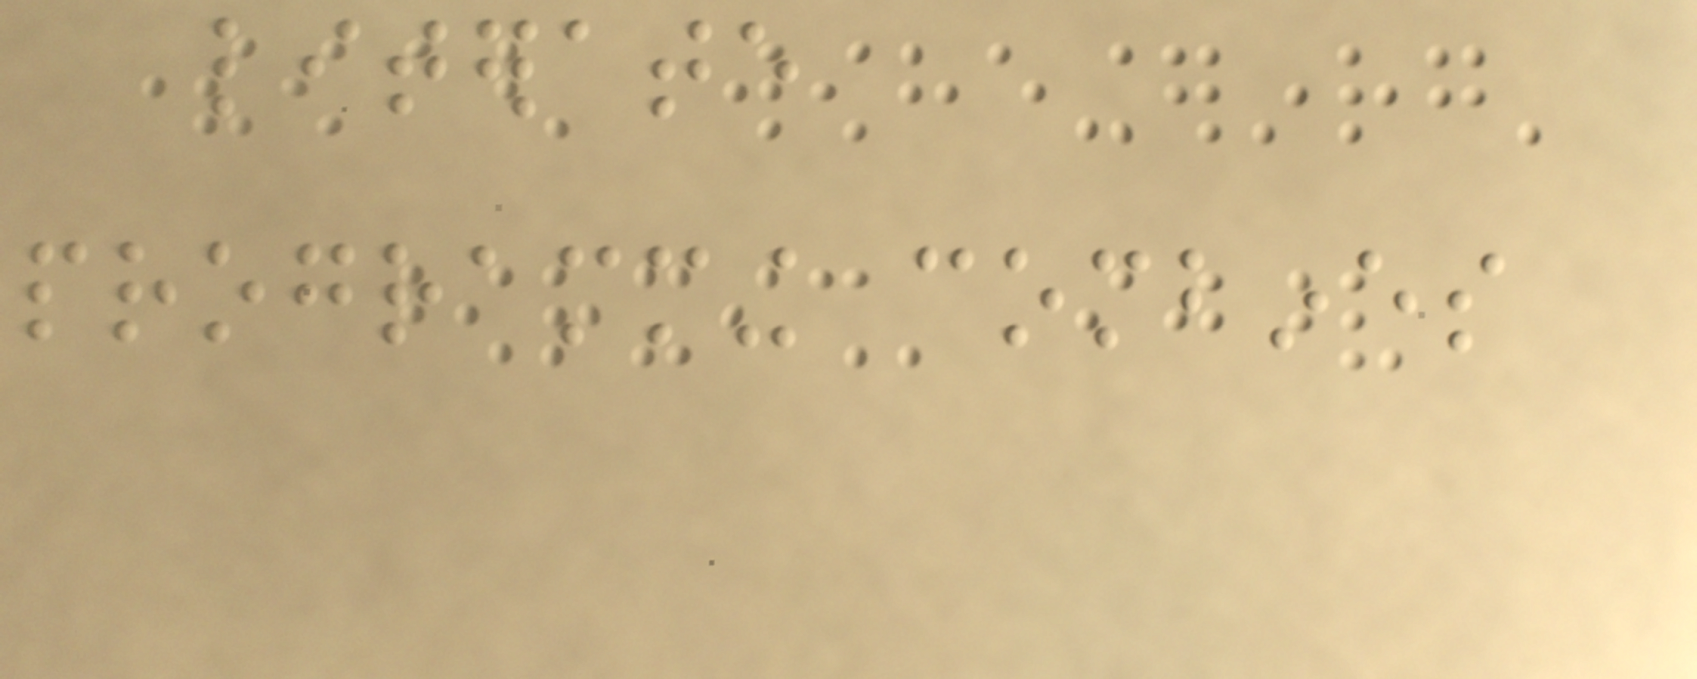literate
programming combines
